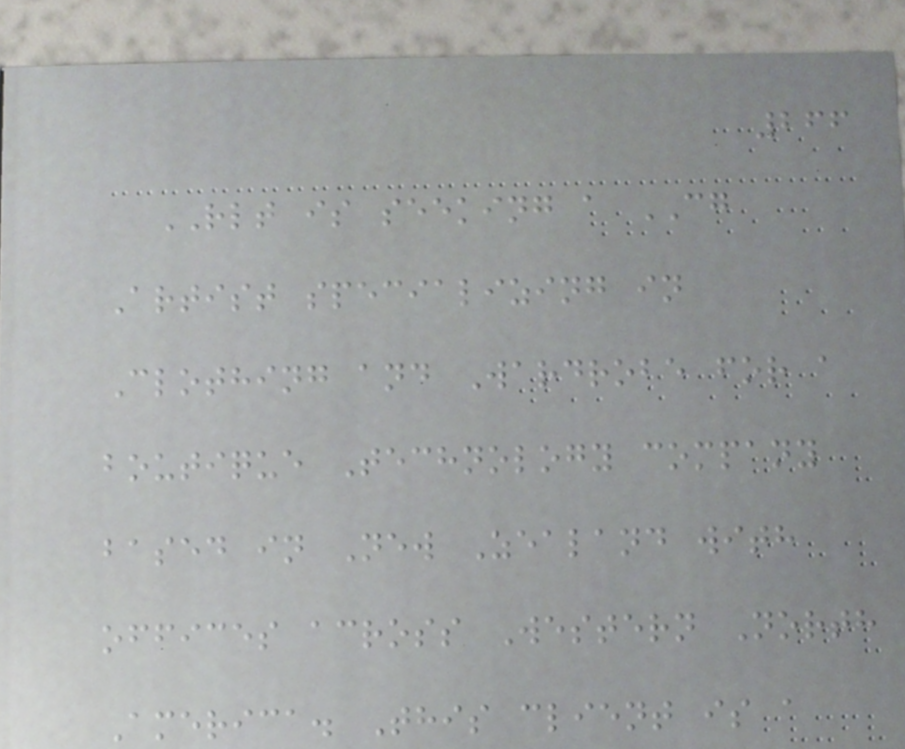266
RLT is seeking a CG
Artist specializing in
Clothing and Wardrobe for a
boutique Technology company
based in New Zealand with
offices across Western North
America. This client is a
